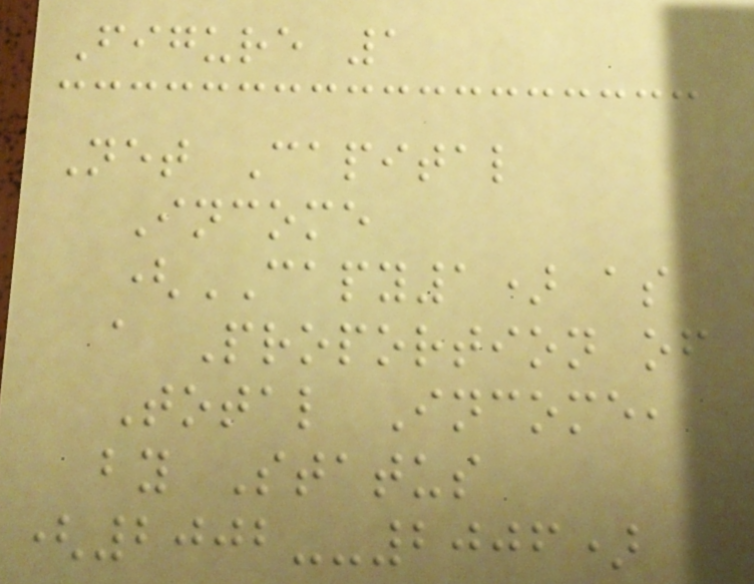Figure 1
Net Capital
Income
(CAPY1) as
a Proportion of
Total Income,
by Status
(2002--2006)
